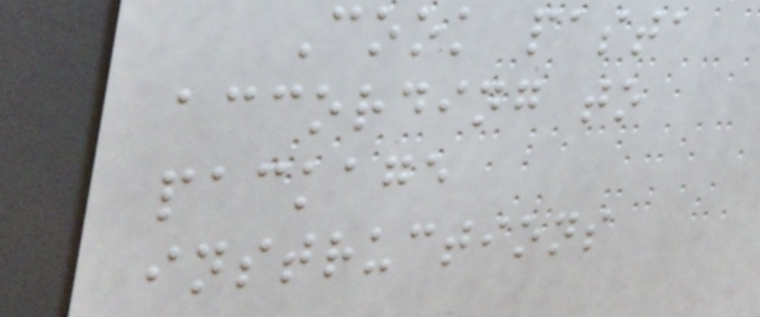Cook pasta
according to
package
instructions
